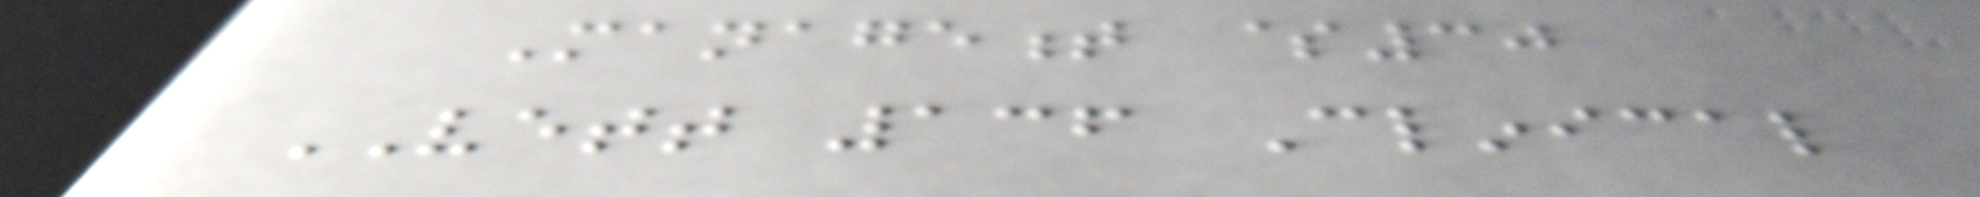Management $30
VETT 136 Clinical
